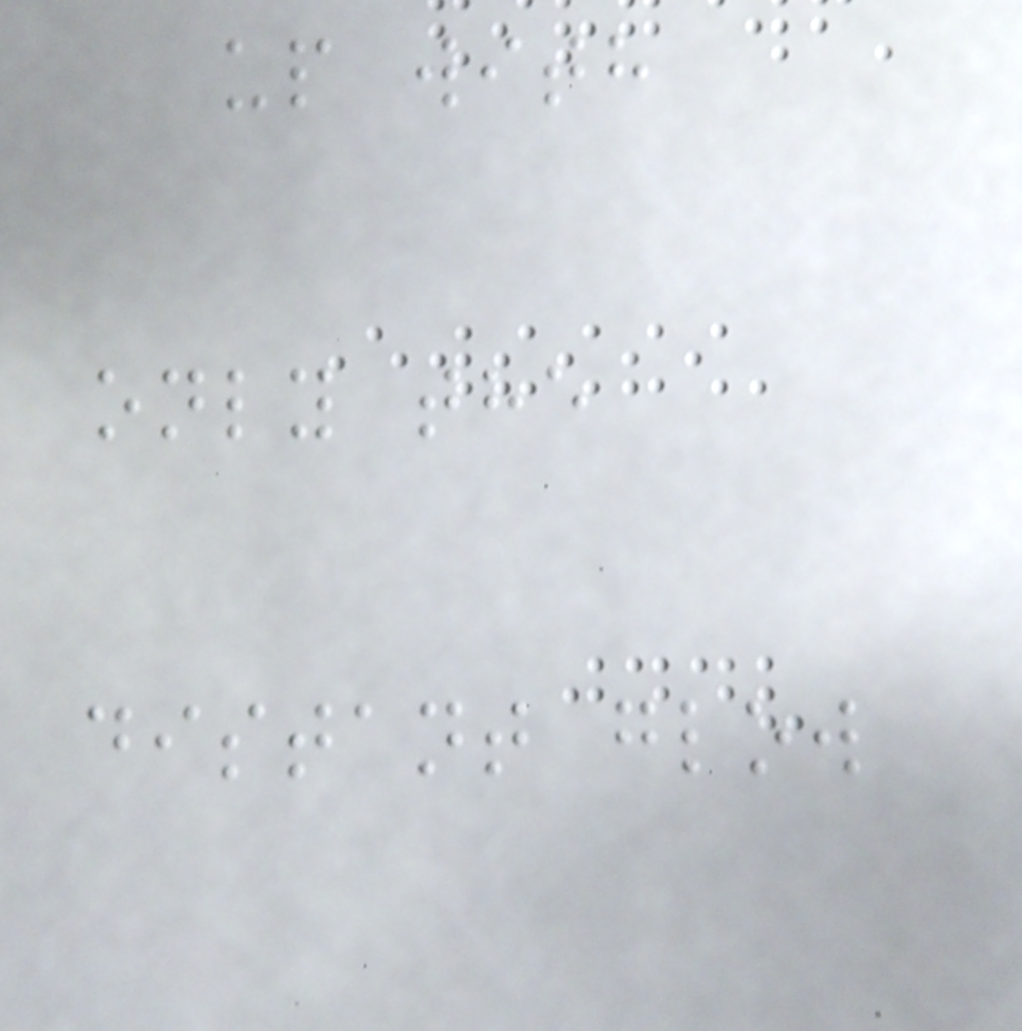up with
only the
distant glow
